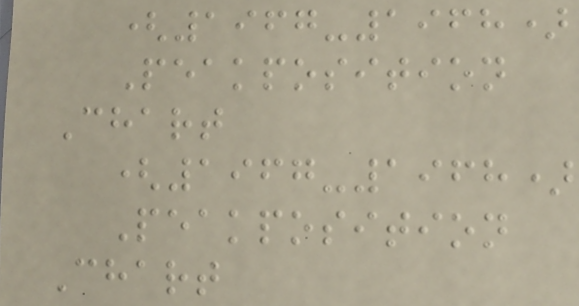(1967-1968)
Peakposition
Chart
(1967-1968)
Peakposition
Chart
